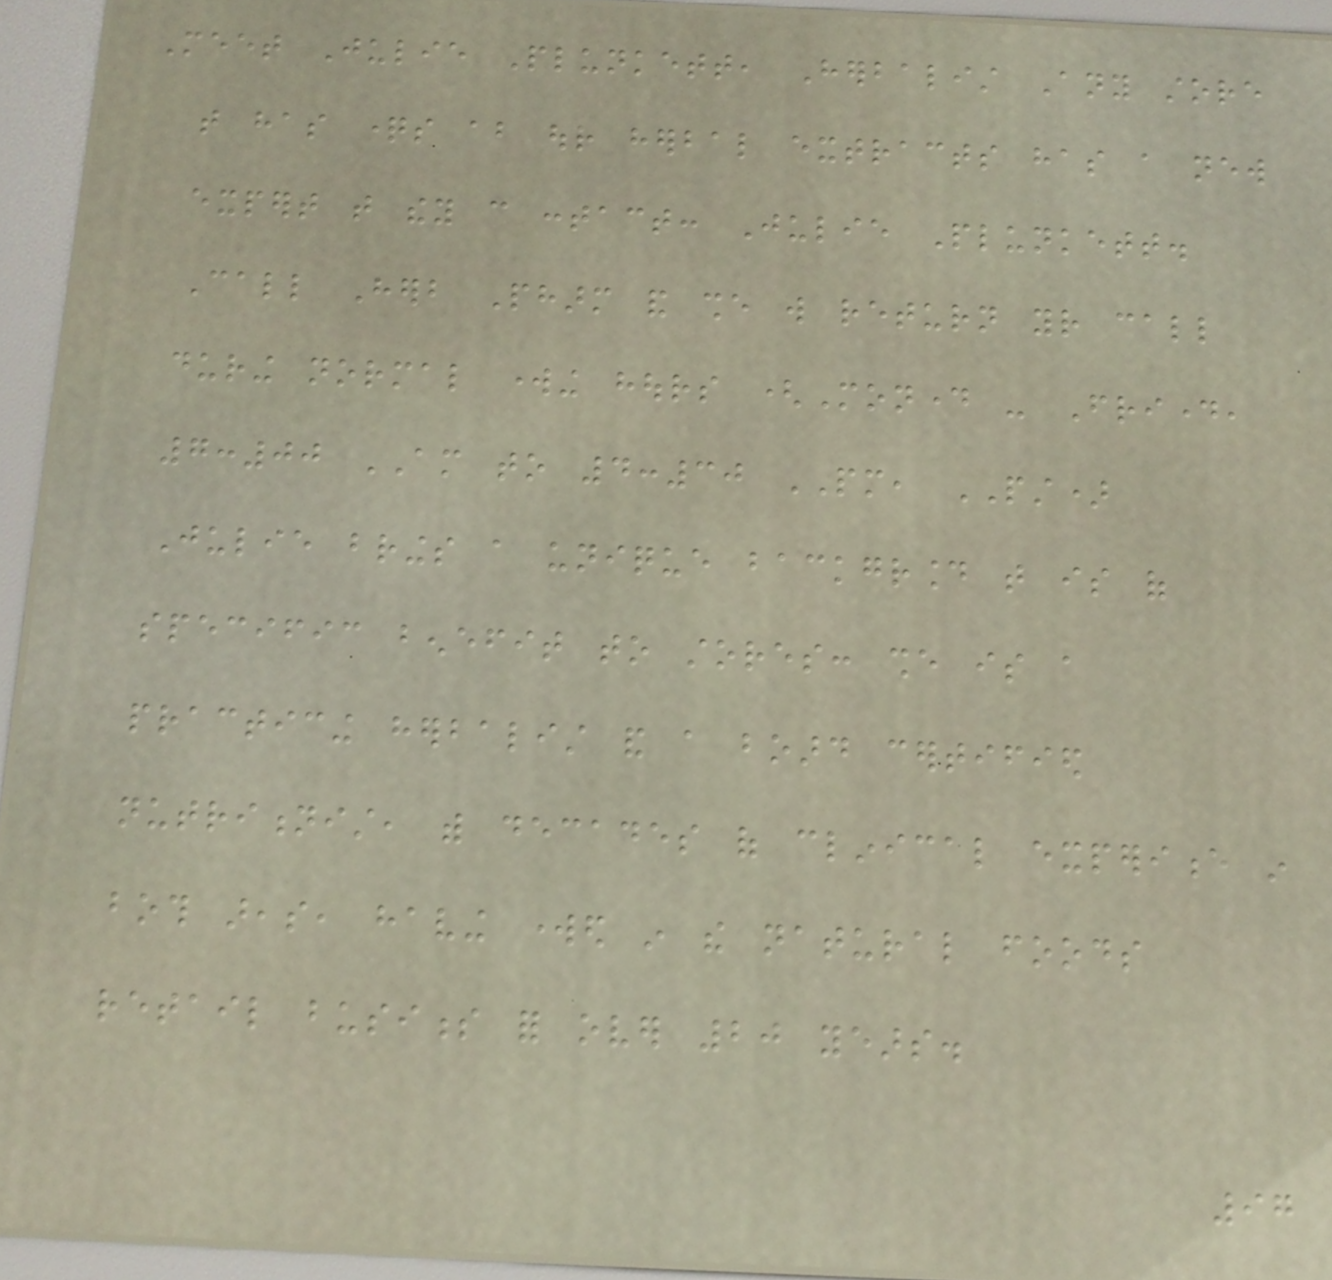Meet Julie Plunkett, Herbalist Any store
that has questions about our herbal extracts has a new
expert that they can contact: Julie Plunkett.
Call Herb Pharm and she will return your call
during normal working hours (Monday - Friday,
7:00 AM to 4:30 PM, PST)
Julie brings a unique background that is of
specific benefit to stores: she is a
practicing herbalist and a board certified
nutritionist, with decades of clinical experience in
both areas, having worked in the natural foods
retail business for over 20 years.
97
